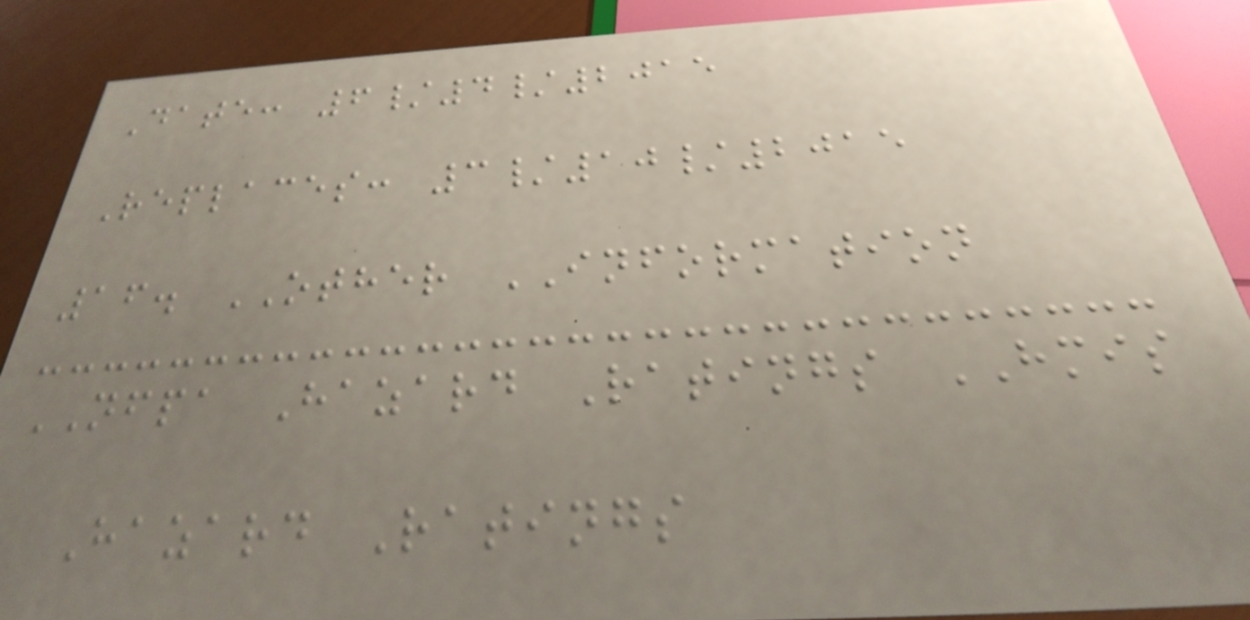Date: 6/4/2015
Replaces: 3/10/2015
16. OTHER INFORMATION
NFPA Hazard Ratings HMIS
Hazard Ratings
